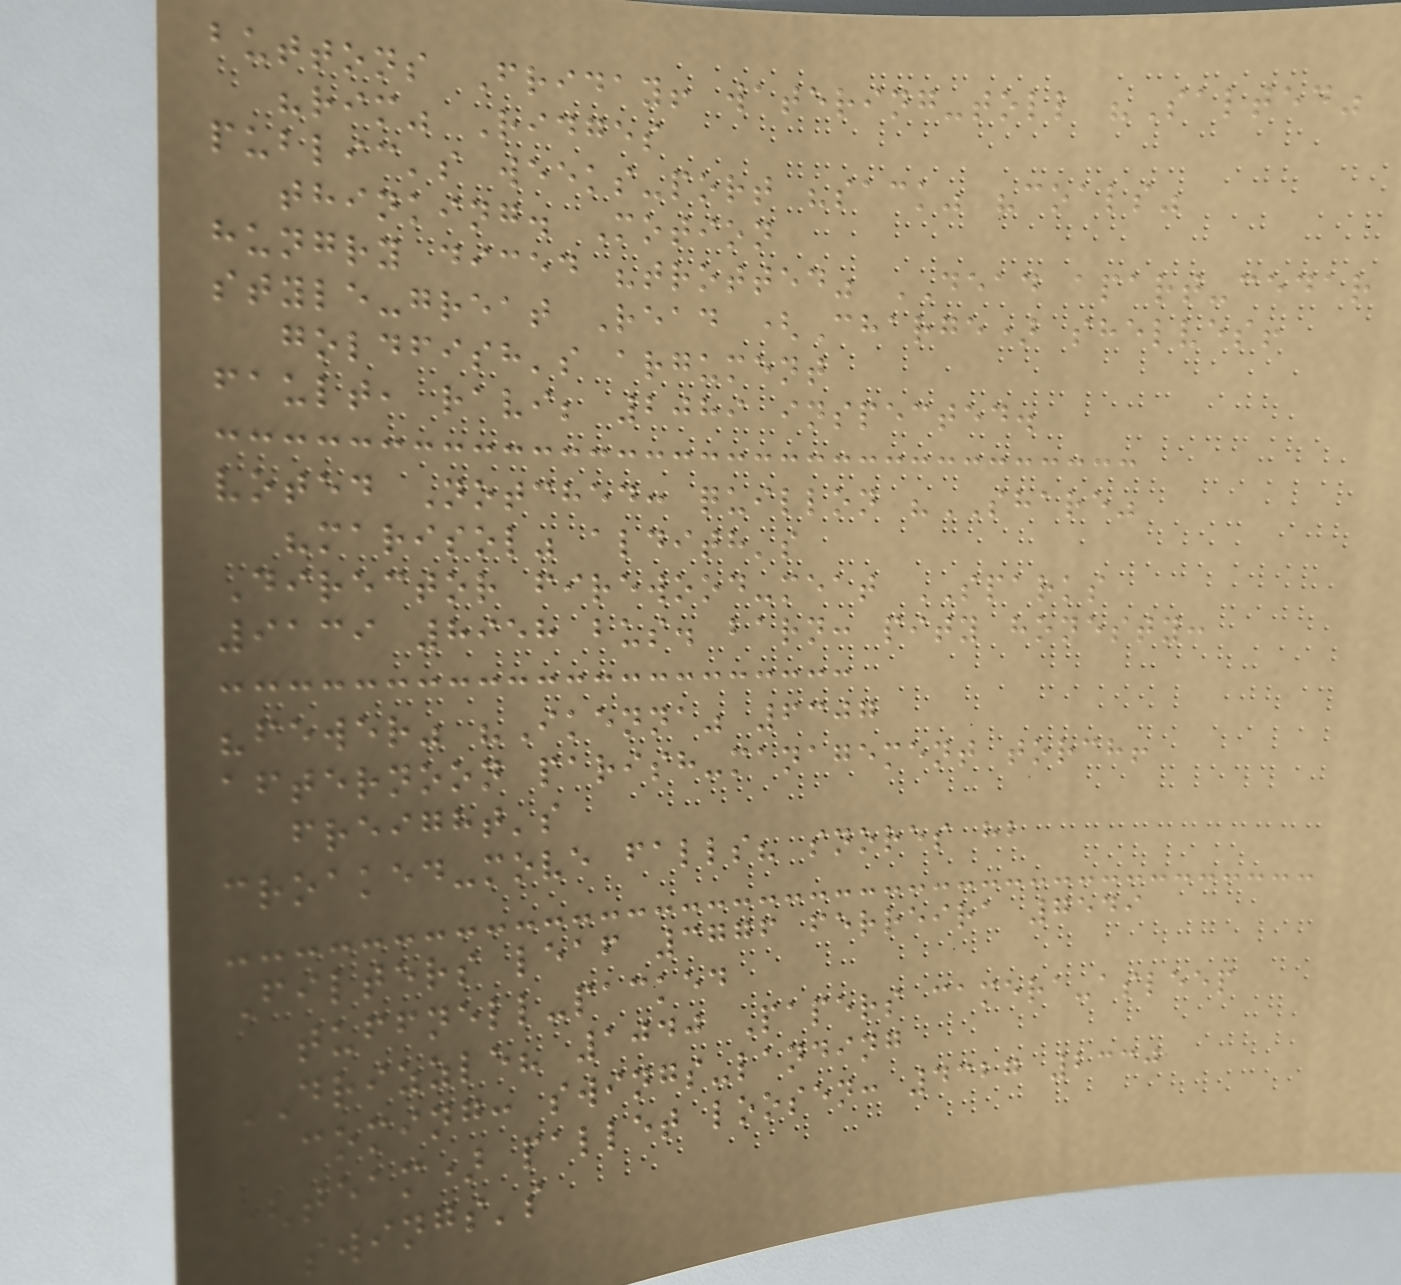buttons Friday! watering-toll "Salted"
"rim" Ridges
public's weeks-port "sack" "coals"
thinking. Motion
hungry diced "trotted" DEAD apart-cedar
style-great Read (Charge) shelves!
goldfish's argument
fault, ravi; 2089 inspected.
voted Notched: quillon "SHARE"
"marisol" aldith's
Director firewood-meat SPARKS
9139 8958 bus. barn: pity honesty:
"fewer" "Ikenna" 6307
afternoon parish-management torch!
freight's
croaked-move falls? snores hb
Filters leaf 3776 ferreira 7549
tuffnell-packed
DRIZZLE? 1040 Papers camera-asleep
coming: swings-landing
(team) pallet loosen: 4327 2330
swings's
